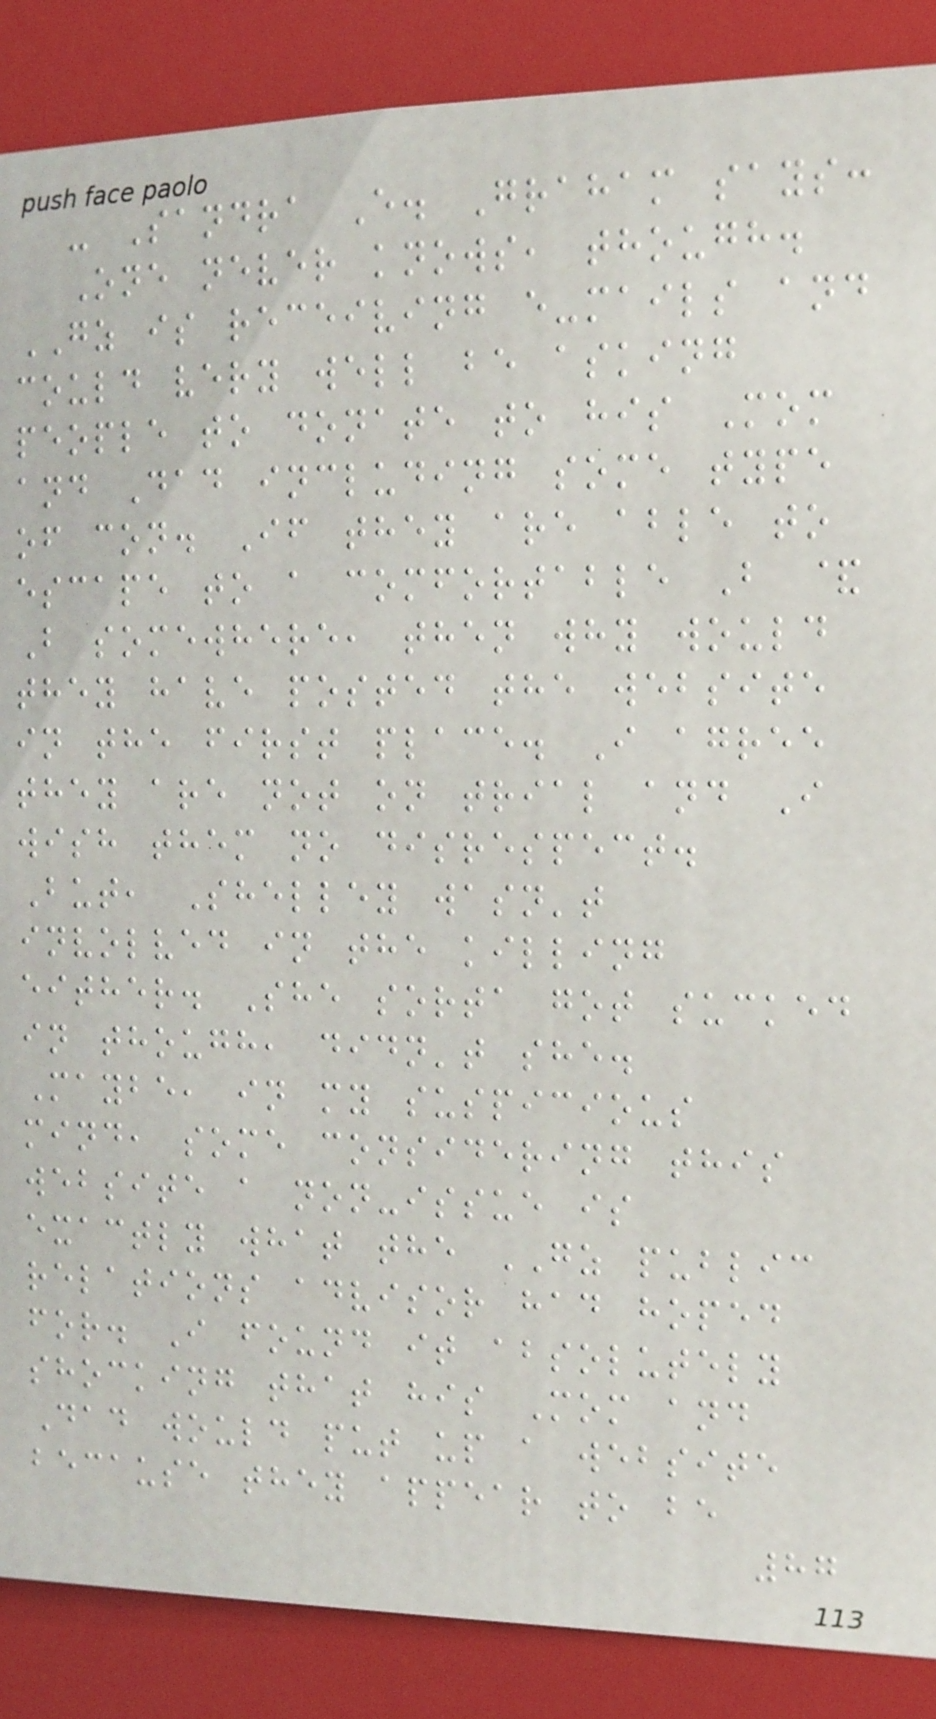- Sandra E. Graham says:
One never knows, though.
GZ is receiving e-mails and
could very well be asking
people to donate to his Mom
and Dad including some type
of con. If they are able to
escape to a comfortable B &
B somewhere, then why would
they have posted the website
in the first place. I agree
they are not on trial and I
wish them no disrespect.
But, Shelley wasn't
involved in the killing
either. She sorta got sucked
in though, didn't she.
Maybe, in my suspicious
mind, some considering this
website a non-issue is
exactly what the GZ public
relations advisor had hoped
for. I found it absolutely
shocking that his Mom and
Dad would put up a website
because they appear to be
87
